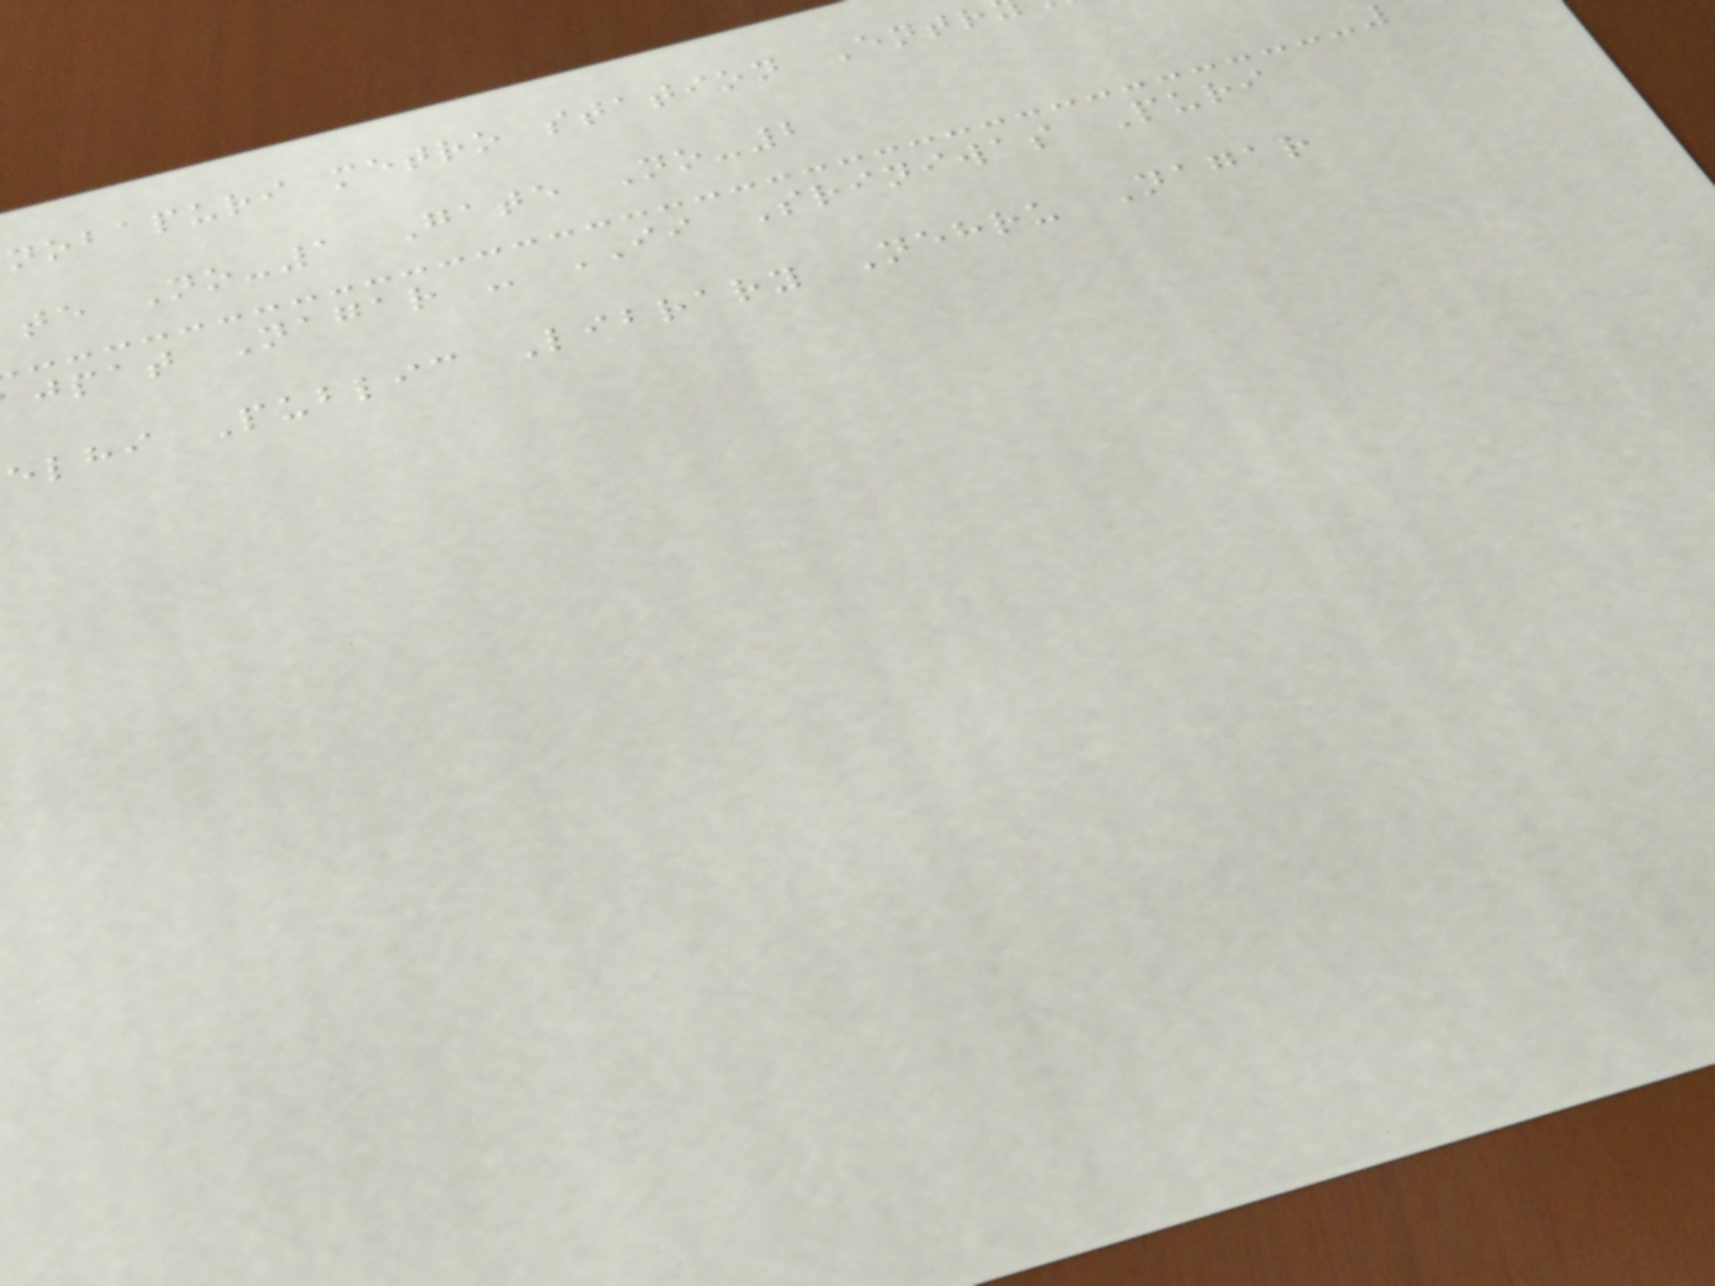nobapuri metro station Entr
te No-1 Gate No-2
jpat Nagar - II Sriniwas Puri
elhi Public Library Nehru Nagar
